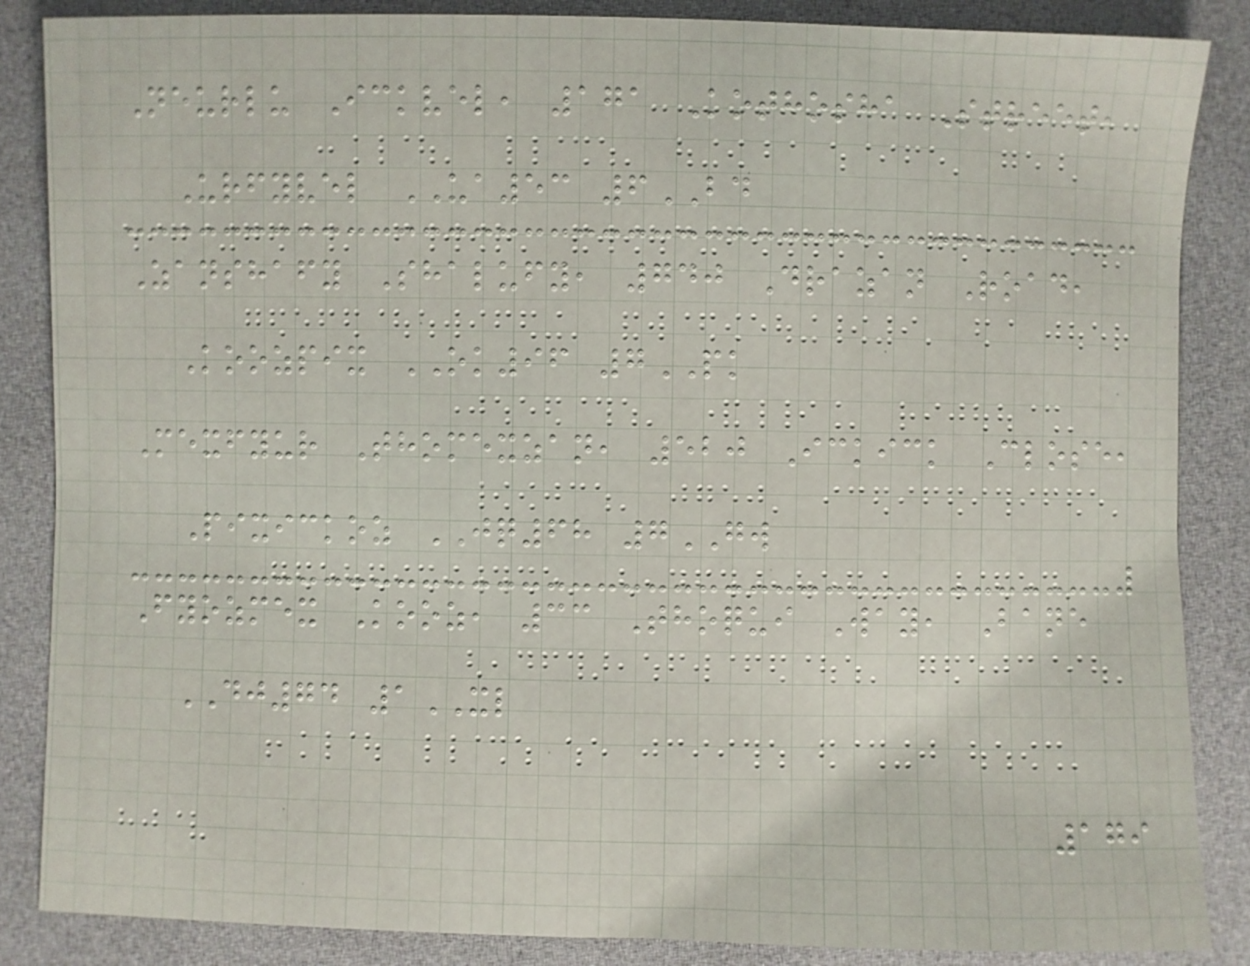Neurlu Ickvel, 171 Kothosha Street,
Urfyvel UA53 6BD
Zanshafy Shalufy, 740 Drazan Road,
Koozpix OK96 7PK
Mexfyur Thomexzan, 520 Ickick Close,
Pixickoz JQ68 7GW
Fyozmex Kooz, 33 Thoqui Way, Bane
DJ74 1XL
179
